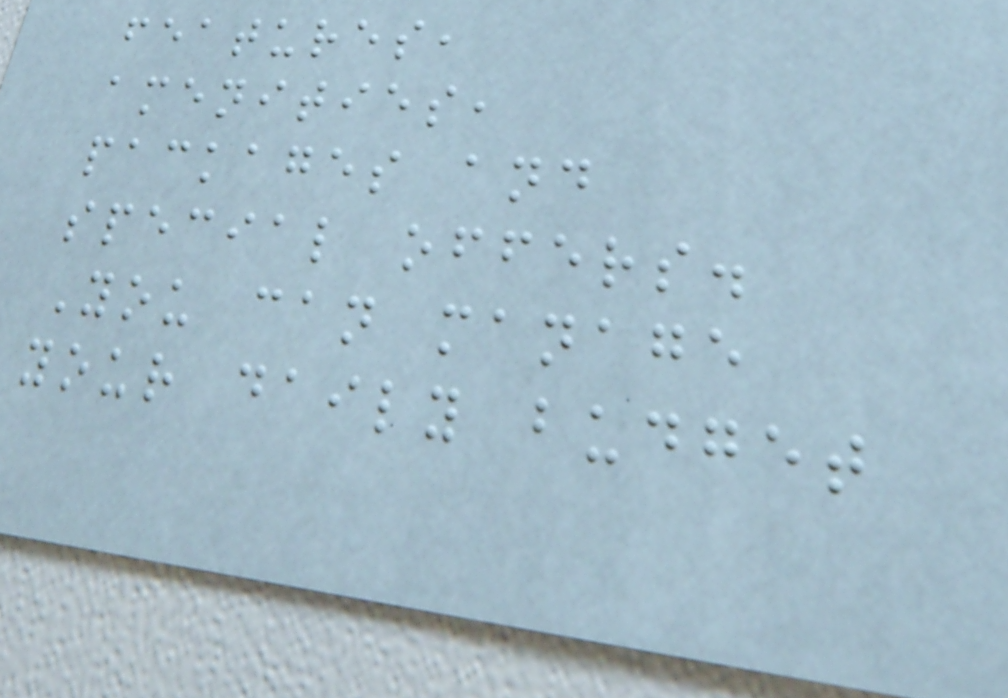features,
amenities,
packages and
special offers.
You can manage
your daily budget
